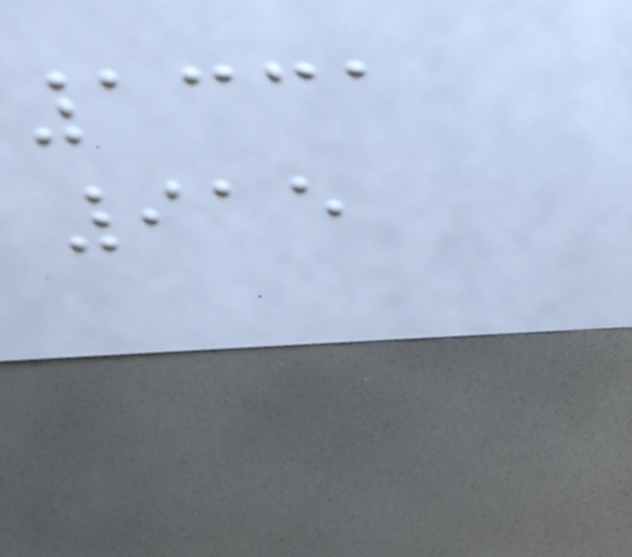1331
915
